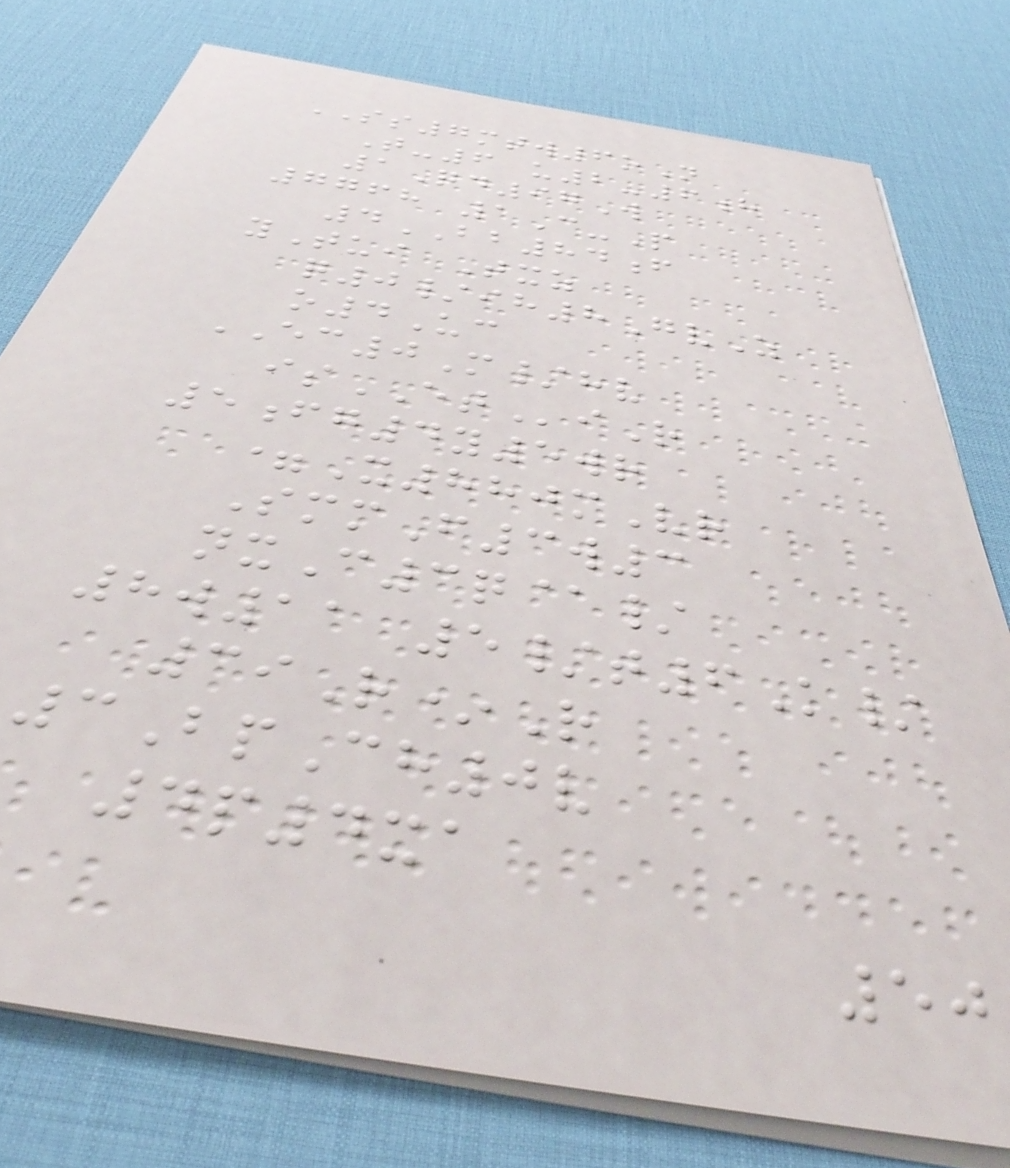SS7mtw6oN
T-6 u2-6h
1Qd97W
7768 1C-P
4BB84f
yTui Txz
q0/ih8GvZ
o4Uc
EC0M/hv
isETiR
5fg4y5wr
=X880mVr
SmmF3w3
nxC3q@/
8w11 5/t6K/
39R*R
3BpCh0v
4p4xa
50
